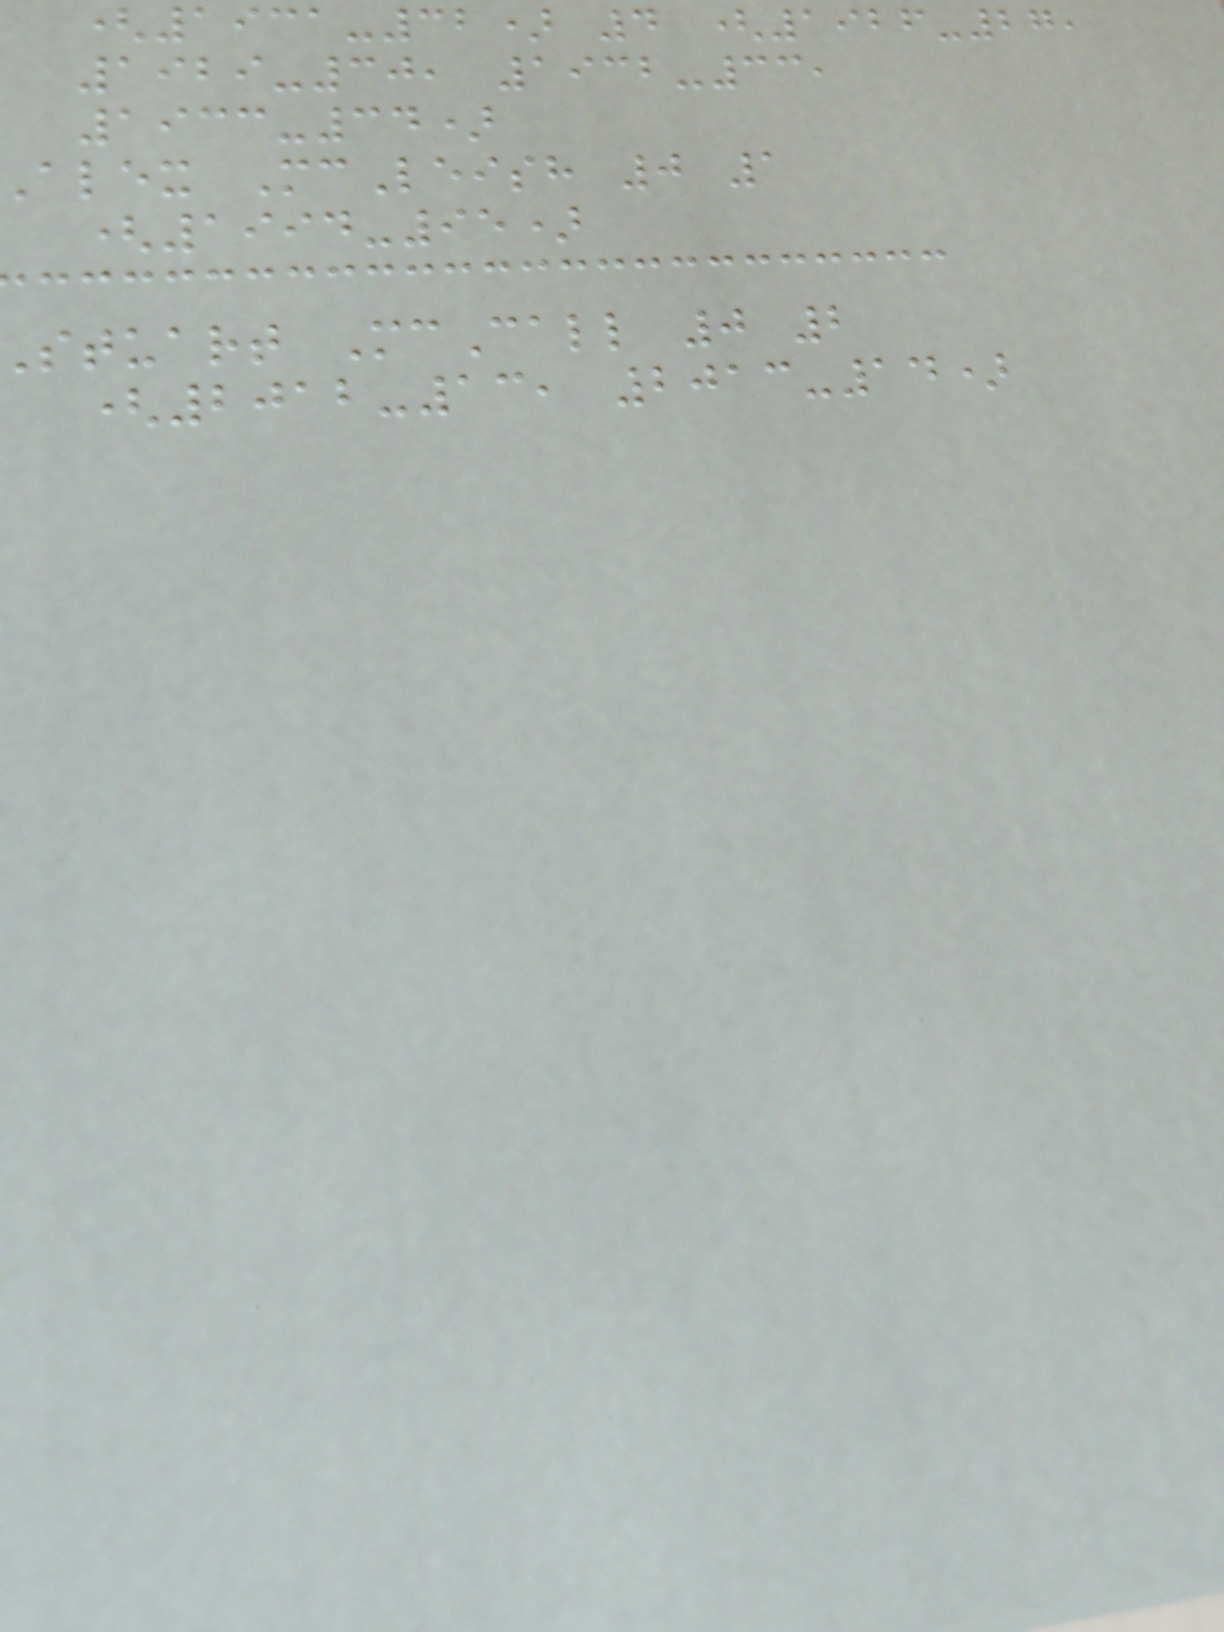(1931-32) 4 (1926-27,
1929-30, 1932-33,
1933-34)
alex McLeish 0 1
(1994-95)
stuart McCall 0 2
(2012-13, 2013-14)
